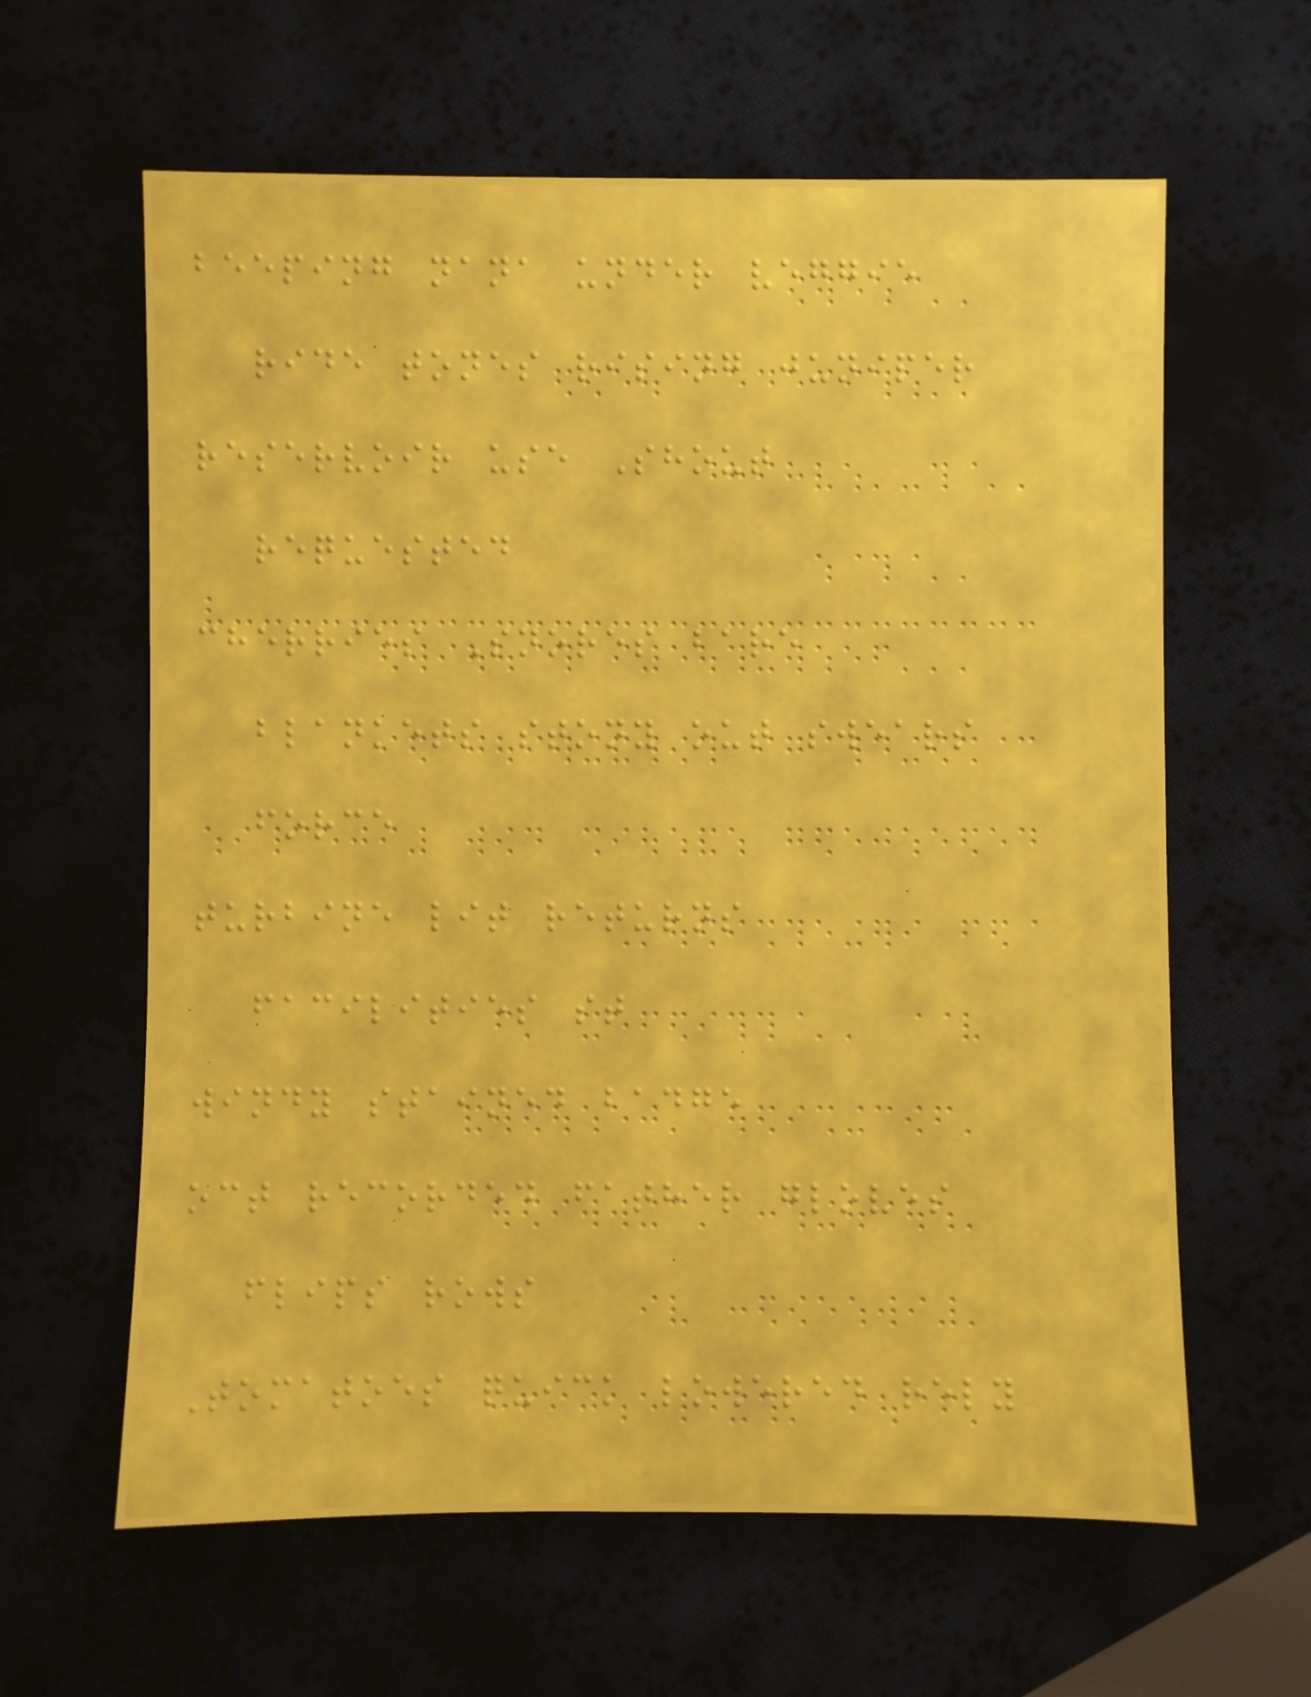beeping nana under veggie
ride tones rising juniper
reservoir use Shout
requested
cherries Snores bare
blankets stony out swears
force
turbine lit returns
facilities st
windy stained badge
oct recorded father gloves
flips rows
Tomatoes quick lowered rely
